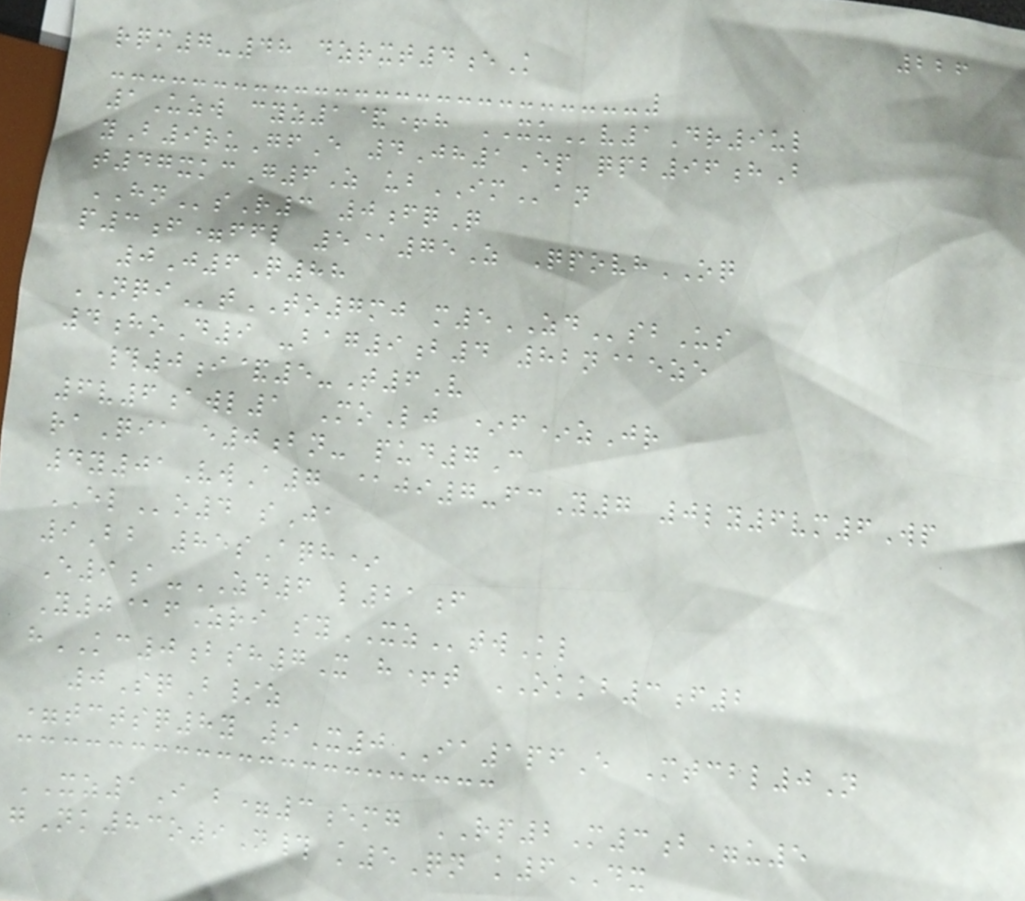226
rqm7-48 dzrxt4eK
1Uzw cyz1&+h XUv1Dr9ul
yB9ruGfE 4Jh1Ep qpb96hB
t47xkcG6Z ubIMan
HNsR3 0fqQ
p3f=ffl 5@75Z QpovhOQ
0J6Q88
NQItTO7mj m5ZDsbUs
4hoD9 -bag9b4 82n@eze
#0i&5-T6V
6v6awl1 MoLj *f*zJr
raQia e0bn- pud7C
4y01VwA7 @ji7-fcY7 0ly6vm6Wp
ELo4 sJa
9Bb 85sAqh*
E9a-ZD6 l21f
Y0@fZri syXZtwKl
hKC0bsh7X h+t OKKB3f2
0SqB/z
=tctsq8y 9X0IA1pfE Mtcbl0N
XZ1I b=3emg RP2M3b=u5
gNk83o9N# k5Qn k6DX
